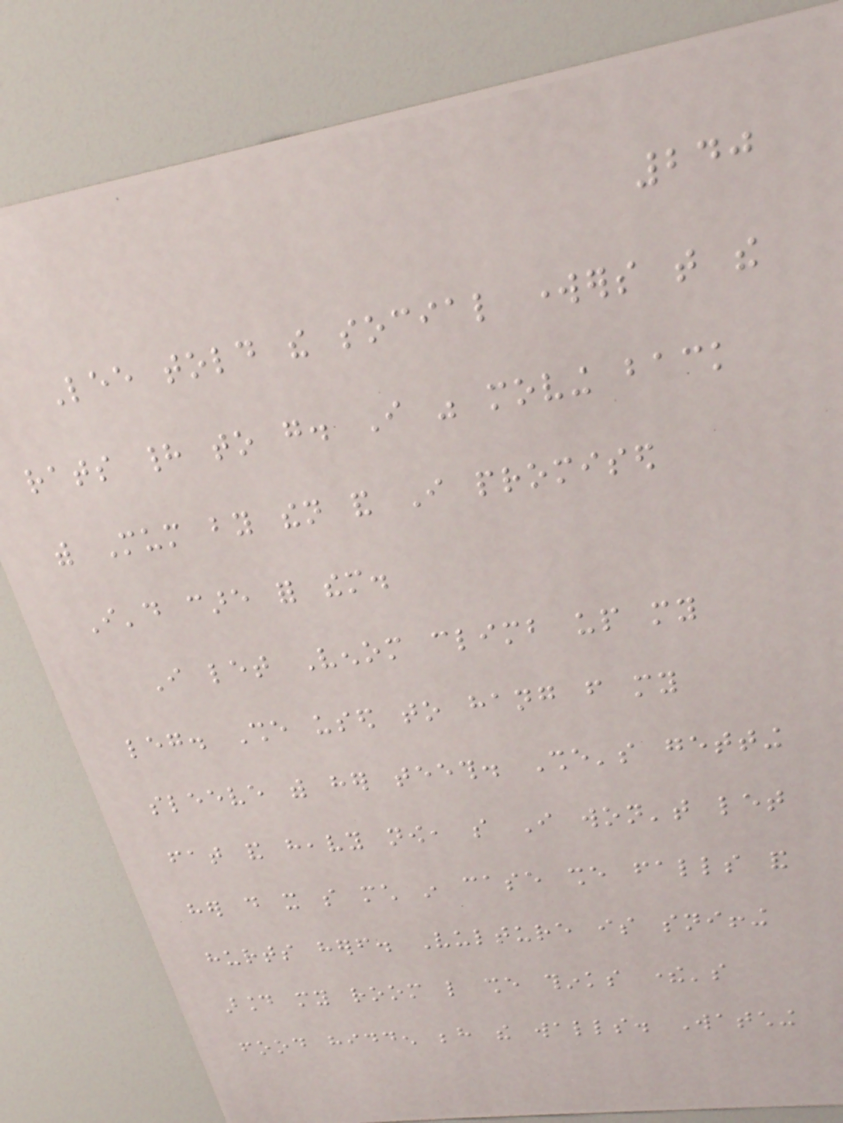240
Lee told the social workers that the
rats had to go. I was moving back
with Mum by then and I promised
I'd care for them.
I let Venom climb up my
leg. She used to hang from my
sleeve with her teeth. She's getting
fat and heavy now, so I won't let
her do it so much in case she falls and
hurts herself. Vulture is sniffing
around my room like she thinks there's
food hidden behind the walls. Watching
